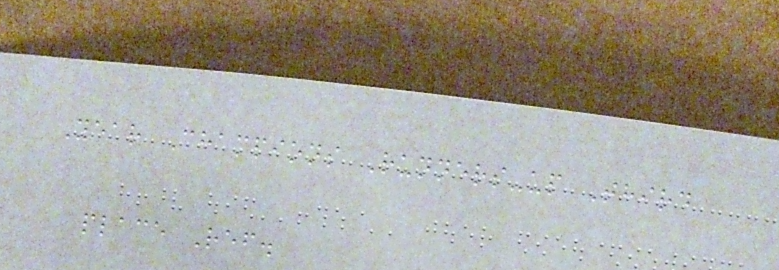Year Champions Runners-up Third
place Ref.
